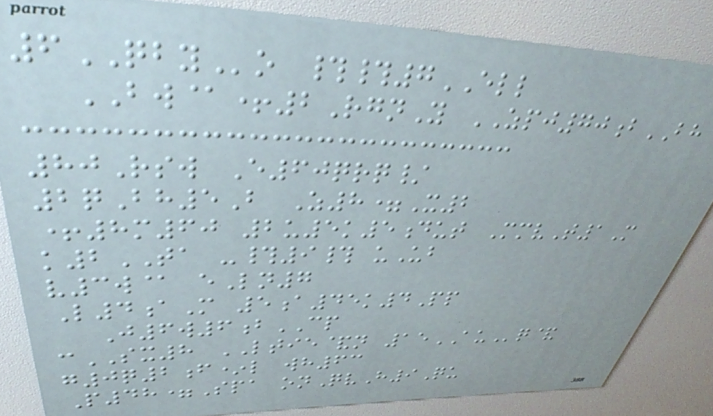6QBYo ##7ELL
BW@+2RgnY ZPJ70bBH
80Rsw E60qrq/
2qBh5B Z8=X2
+8m60 2u5k5dut MmvT1M
k2TA -#9# uUb
v3w@ eLn7
L4aM 5a45k4Pp
J6w6bCP
cSX8 LTIE&n 15AUq&
g0q2f*l wh63
P48=Spa onQvH9Qu
